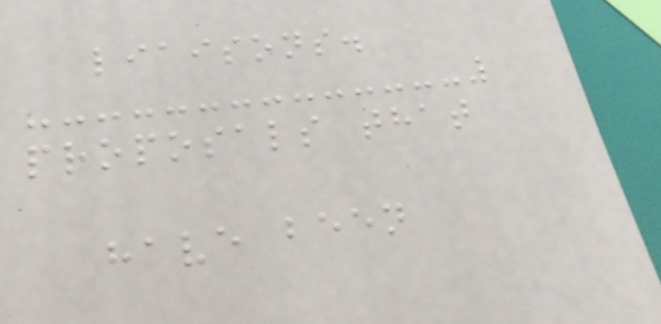liaisons.
proposals that
have been
